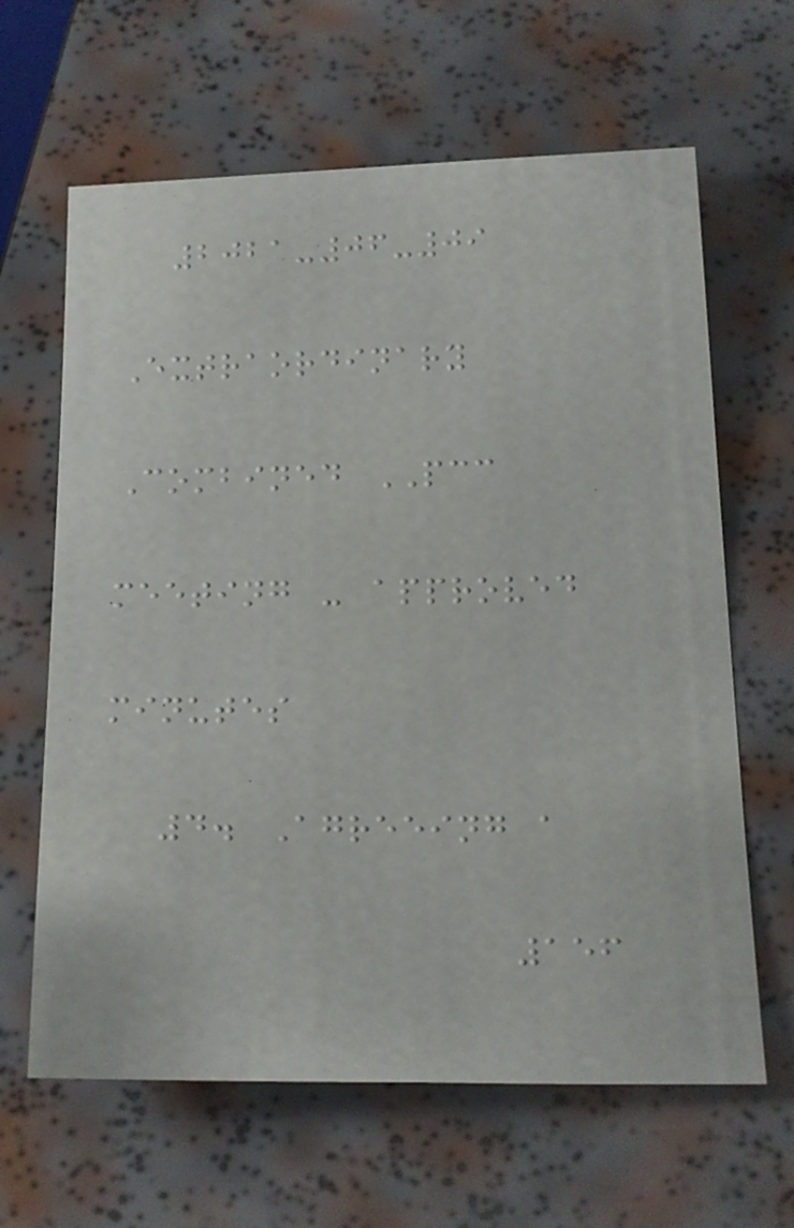2021-06-09
Extraordinary
Combined PCC
meeting - approved
minutes
4. Agreeing a
156
